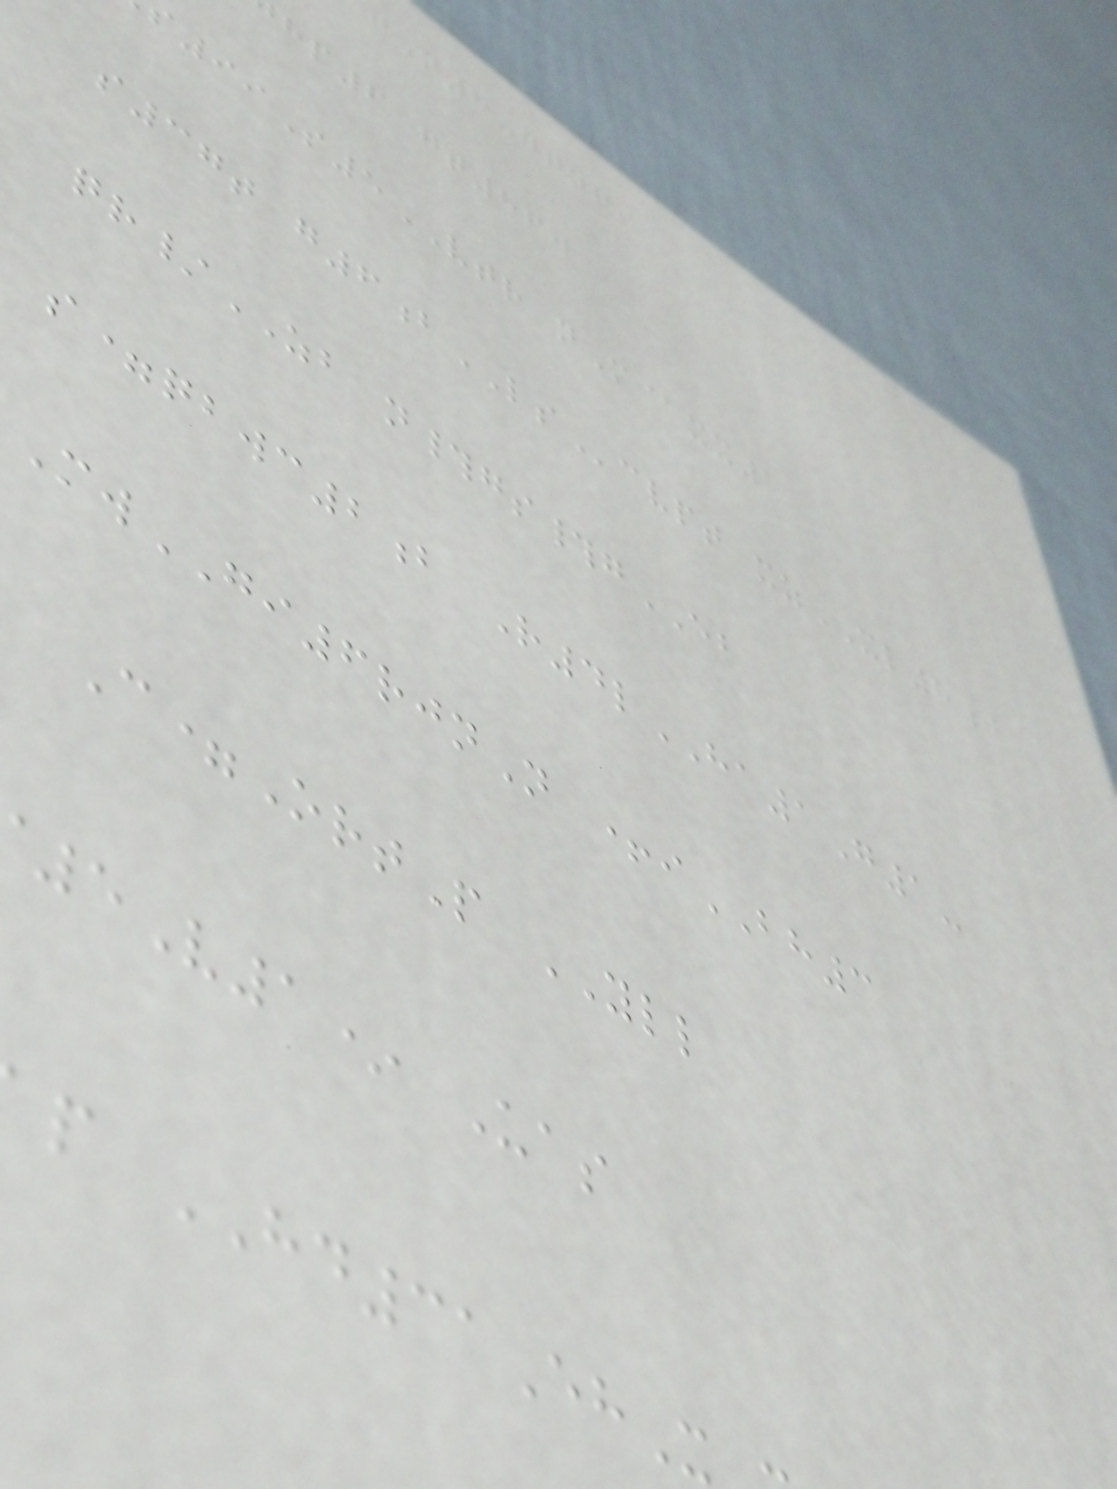jN8-gqnqs
p6 gt86w
99S5VTR nM@xx1
s37t g6bLScvpt xzXL8j
qr/ZB n#gs#gEB
s=qbwc2b R4lHA1G1-
MwGI6rjnN +iBH3
C=OrtP YLL
5V1* Uas
p HD31EhX
